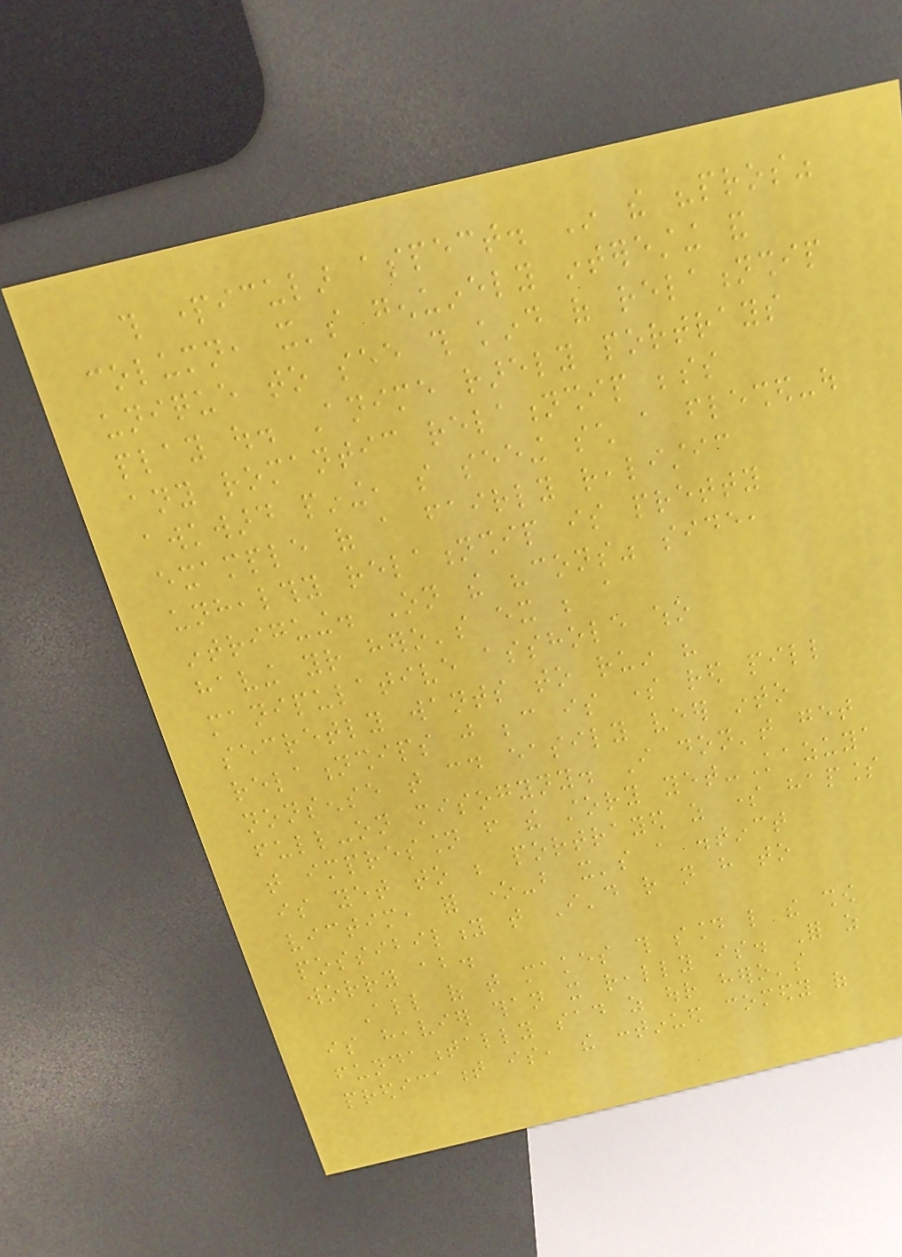this particular aspect. In the "pros"
column, it's genuinely interesting and
unique to see this kind of relationship
play out. Anime rarely portrays
any romantic relationship besides
awkward pining, so seeing such a fleshed-out
example of a fairly realistic
unhealthy relationship is pretty
intriguing. On the "cons" side,
having your hero's ex be a
manipulative asshole who
secretly wants to ruin his
relationships just because is some red pill
nonsense that could easily veer into
full-on misogyny. I don't get
that impression from the story yet-Kazuya
is yet to be portrayed as some hapless
victim, for one-but it's a distinct
possibility that I'd rather not have to
worry about.
All of that makes this sound like the show
is heavier than it really is. For as
fundamentally sad as our hero's
predicament is, the continued comedy of
